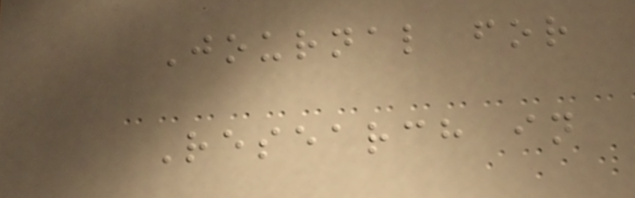Journal for
Research in
